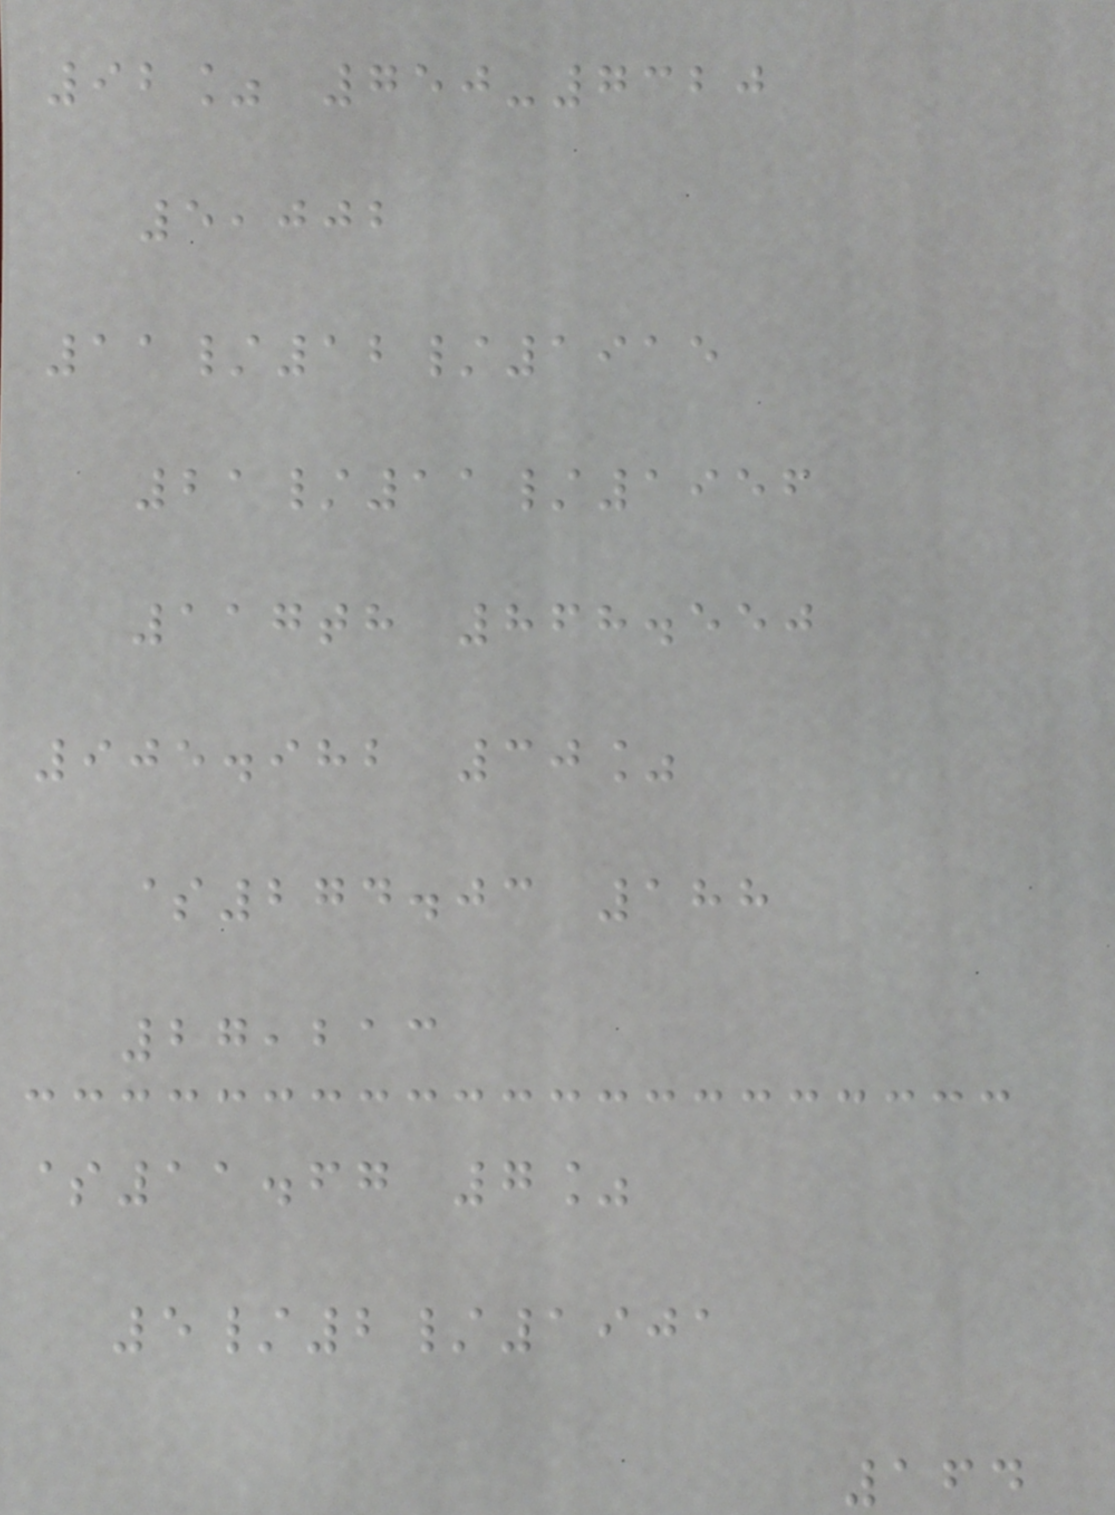92% 750-7320
5,002
11/12/1915
21/11/1956
117th 868.550
905.982 30%
$274.03 188
27,213
$11.67 7%
5/2/1901
164
